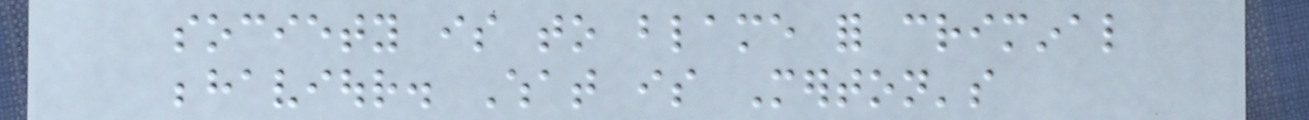society is to blame for criminal
behaviour. What is Merton's
